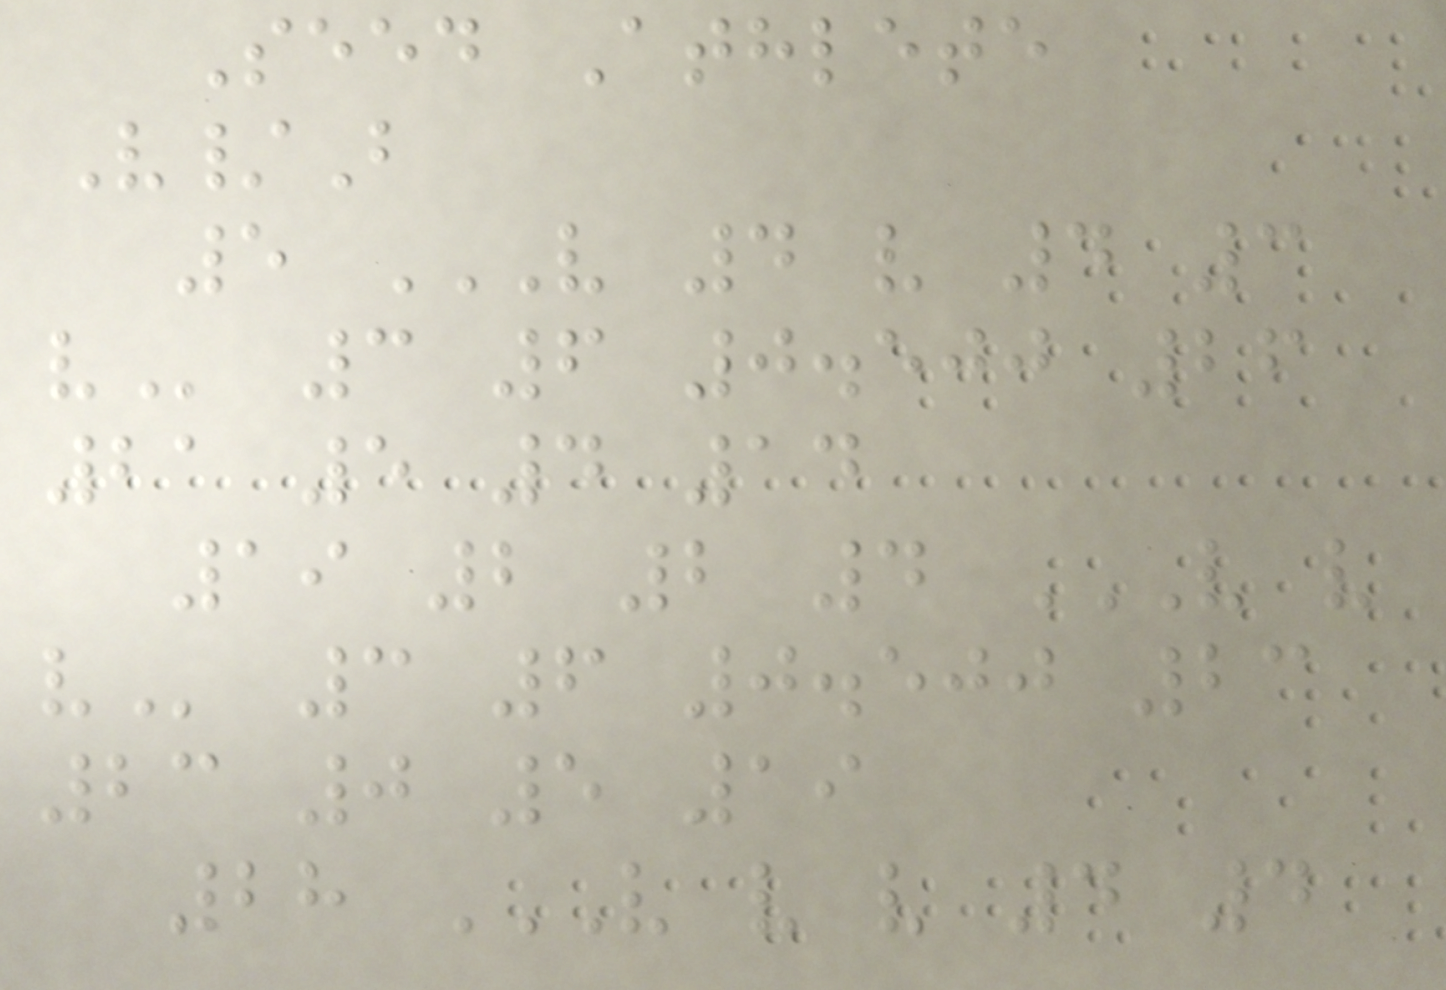Seed Athlete
V/B
5 V 4 V 4 3
V 3 6 0.500 26
21 5 4 14
19 2 2 4 V V
V 3 6 0.500 23
23 0 5 19
28 V V V 4 4
